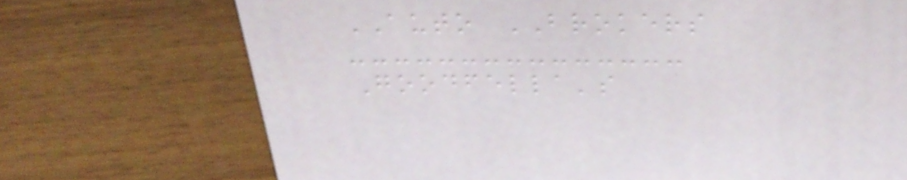AUTO BROKERS
Goodfella's
